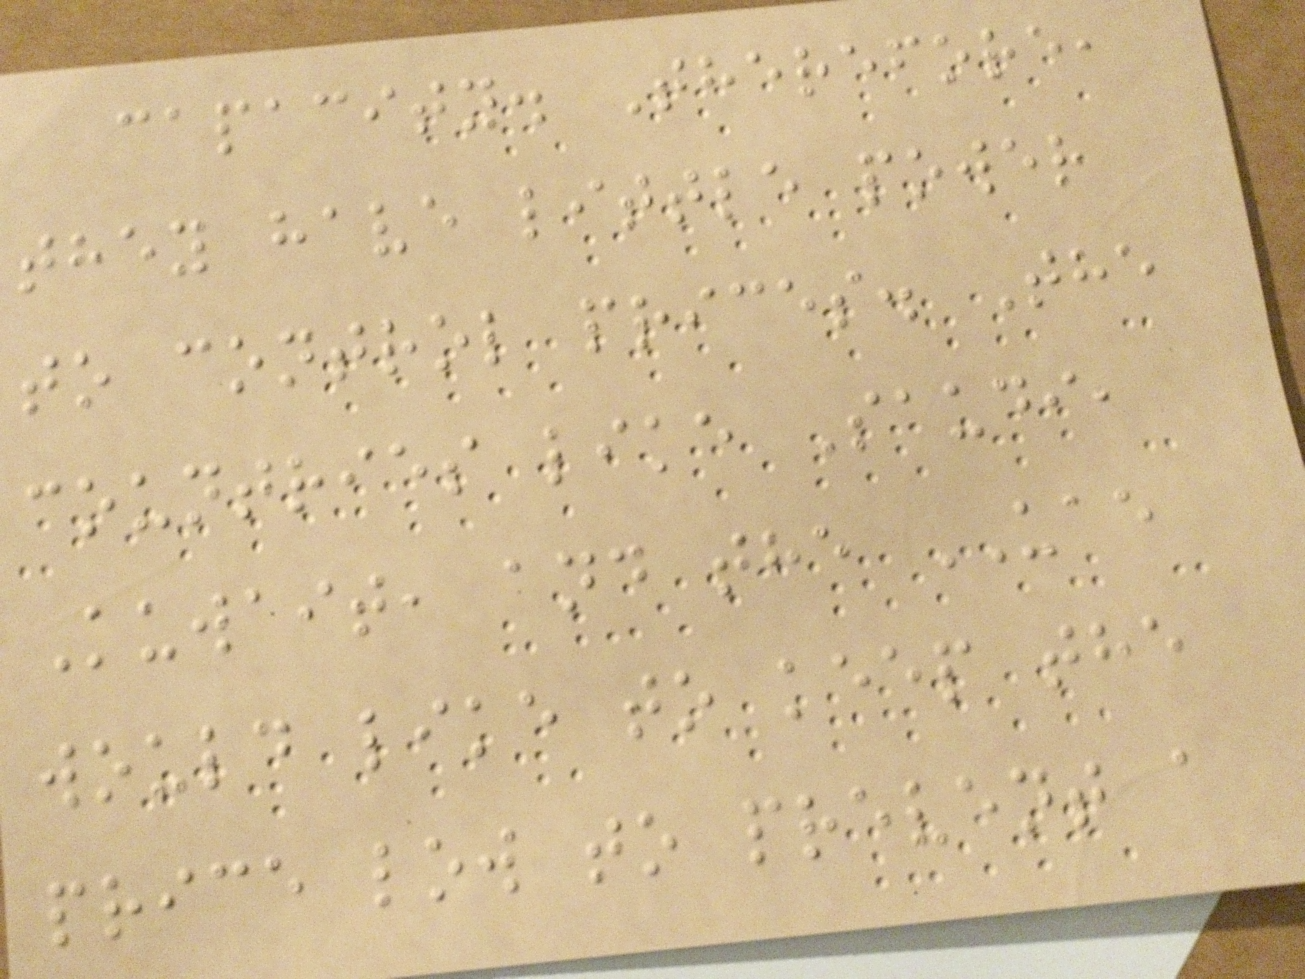capacity. Therefore,
they have little power
to control prices. The
countries like Saudi,
Kuwait, and the UAE
would like to keep the
price low to prevent a
